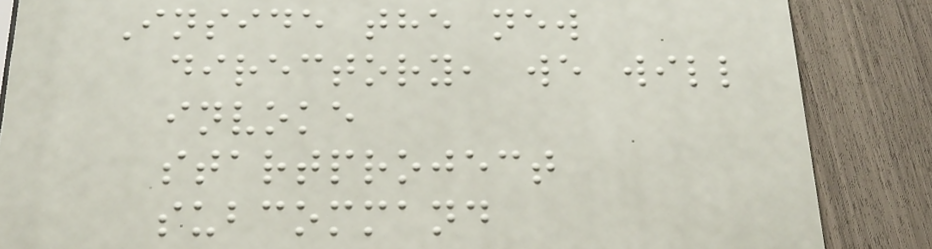Inside the new
directory, we will
invoke
startproject
subcommand
